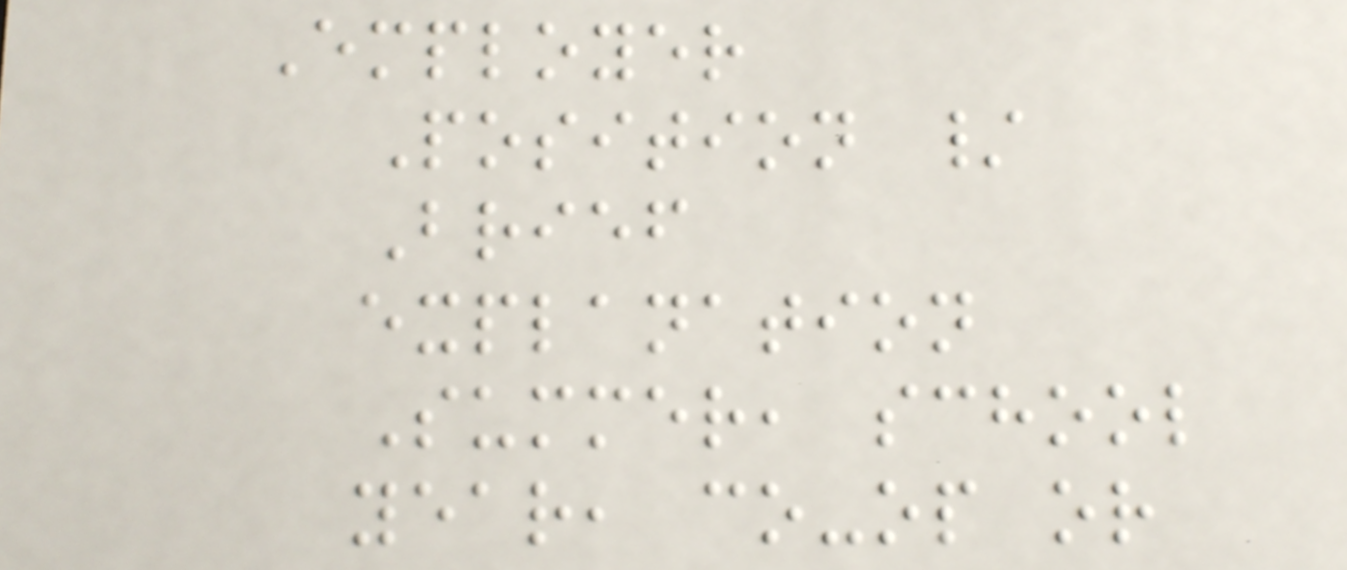Employer
Position /
Brief
explanation
Summer, school
year, co-op or
